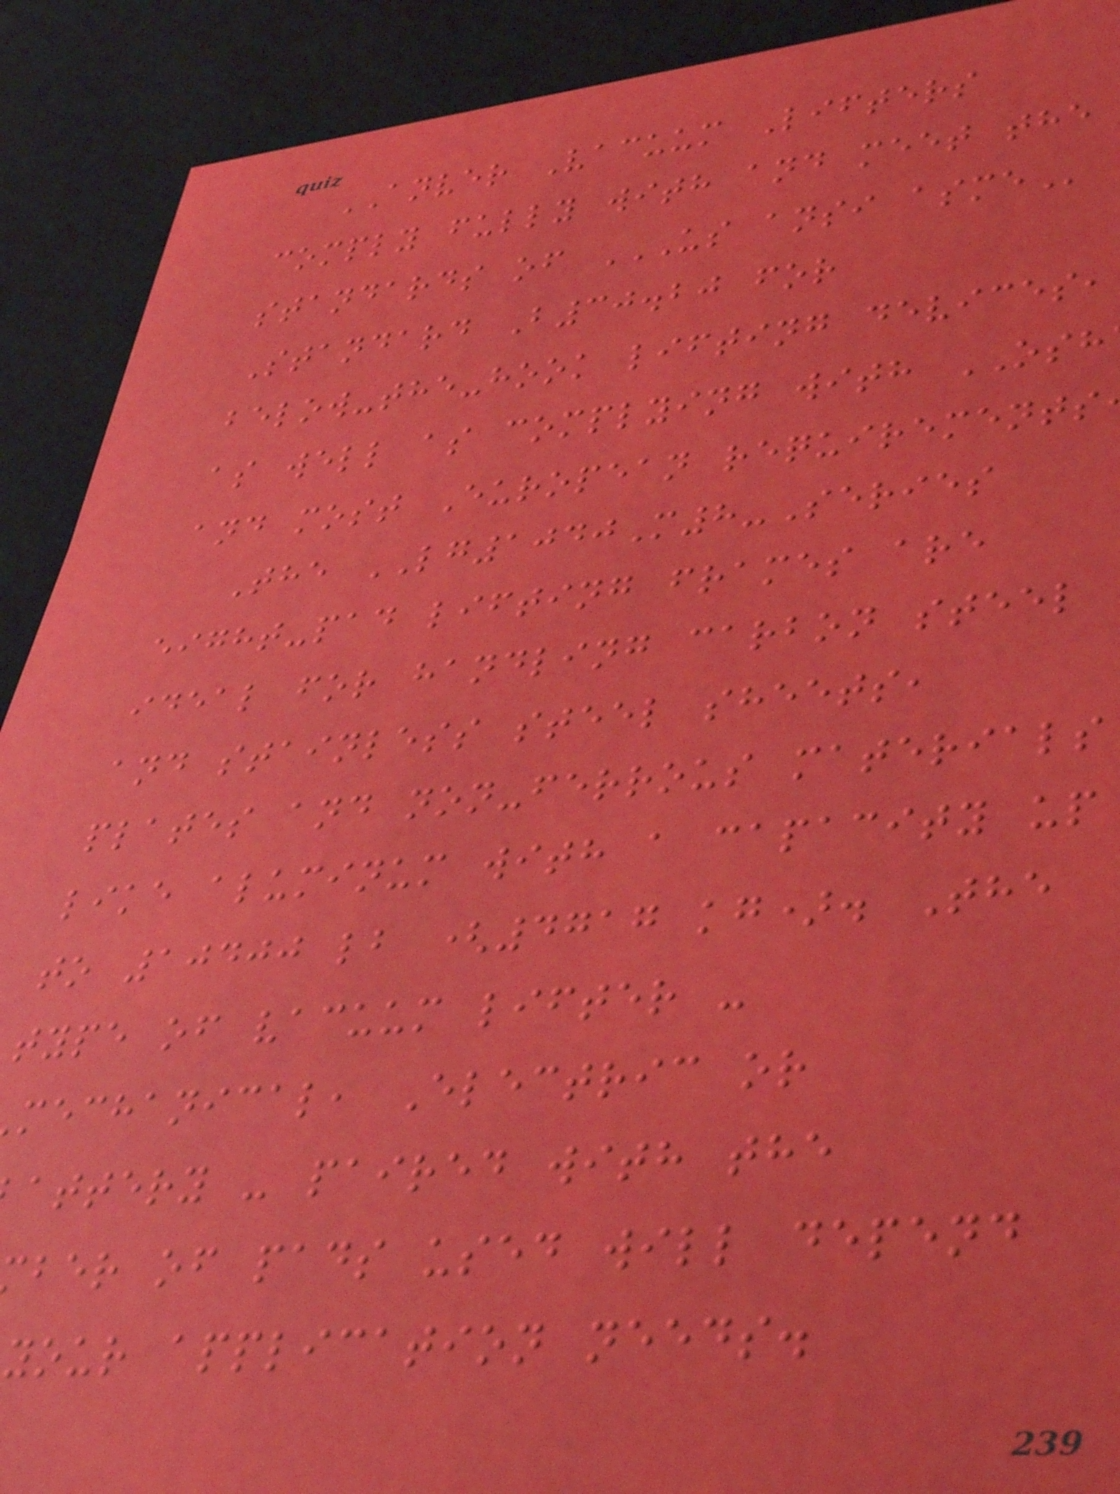ANVER Vacuum Lifters
comply fully with and meet the
standards of US ANSI ASME
Standard B30.20 for
below-the-hook lifting devices,
as well as complying with OSH
and most European requirements
The LG1040M8-Series
eight-pad lifting frames are
ideal for handling carbon steel
and stainless steel sheets,
plates and non-ferrous materials
like aluminum with a capacity up
to 10400 lb (4717 kg). The
type of vacuum lifter -
mechanical, Electric or
attery - paired with the
ber of pads used will depend
your application needs.
